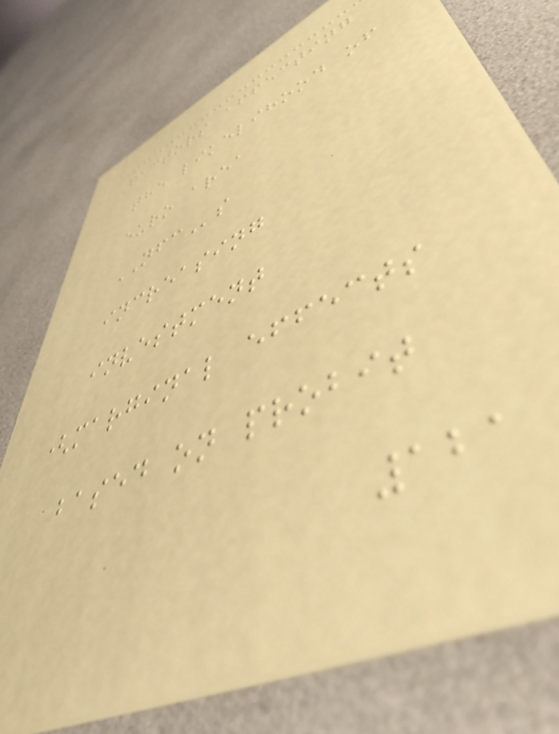Factors affecting
the likelihood of
euro area
NFCs
increasing
investment
(marginal effects
based on probit
121
